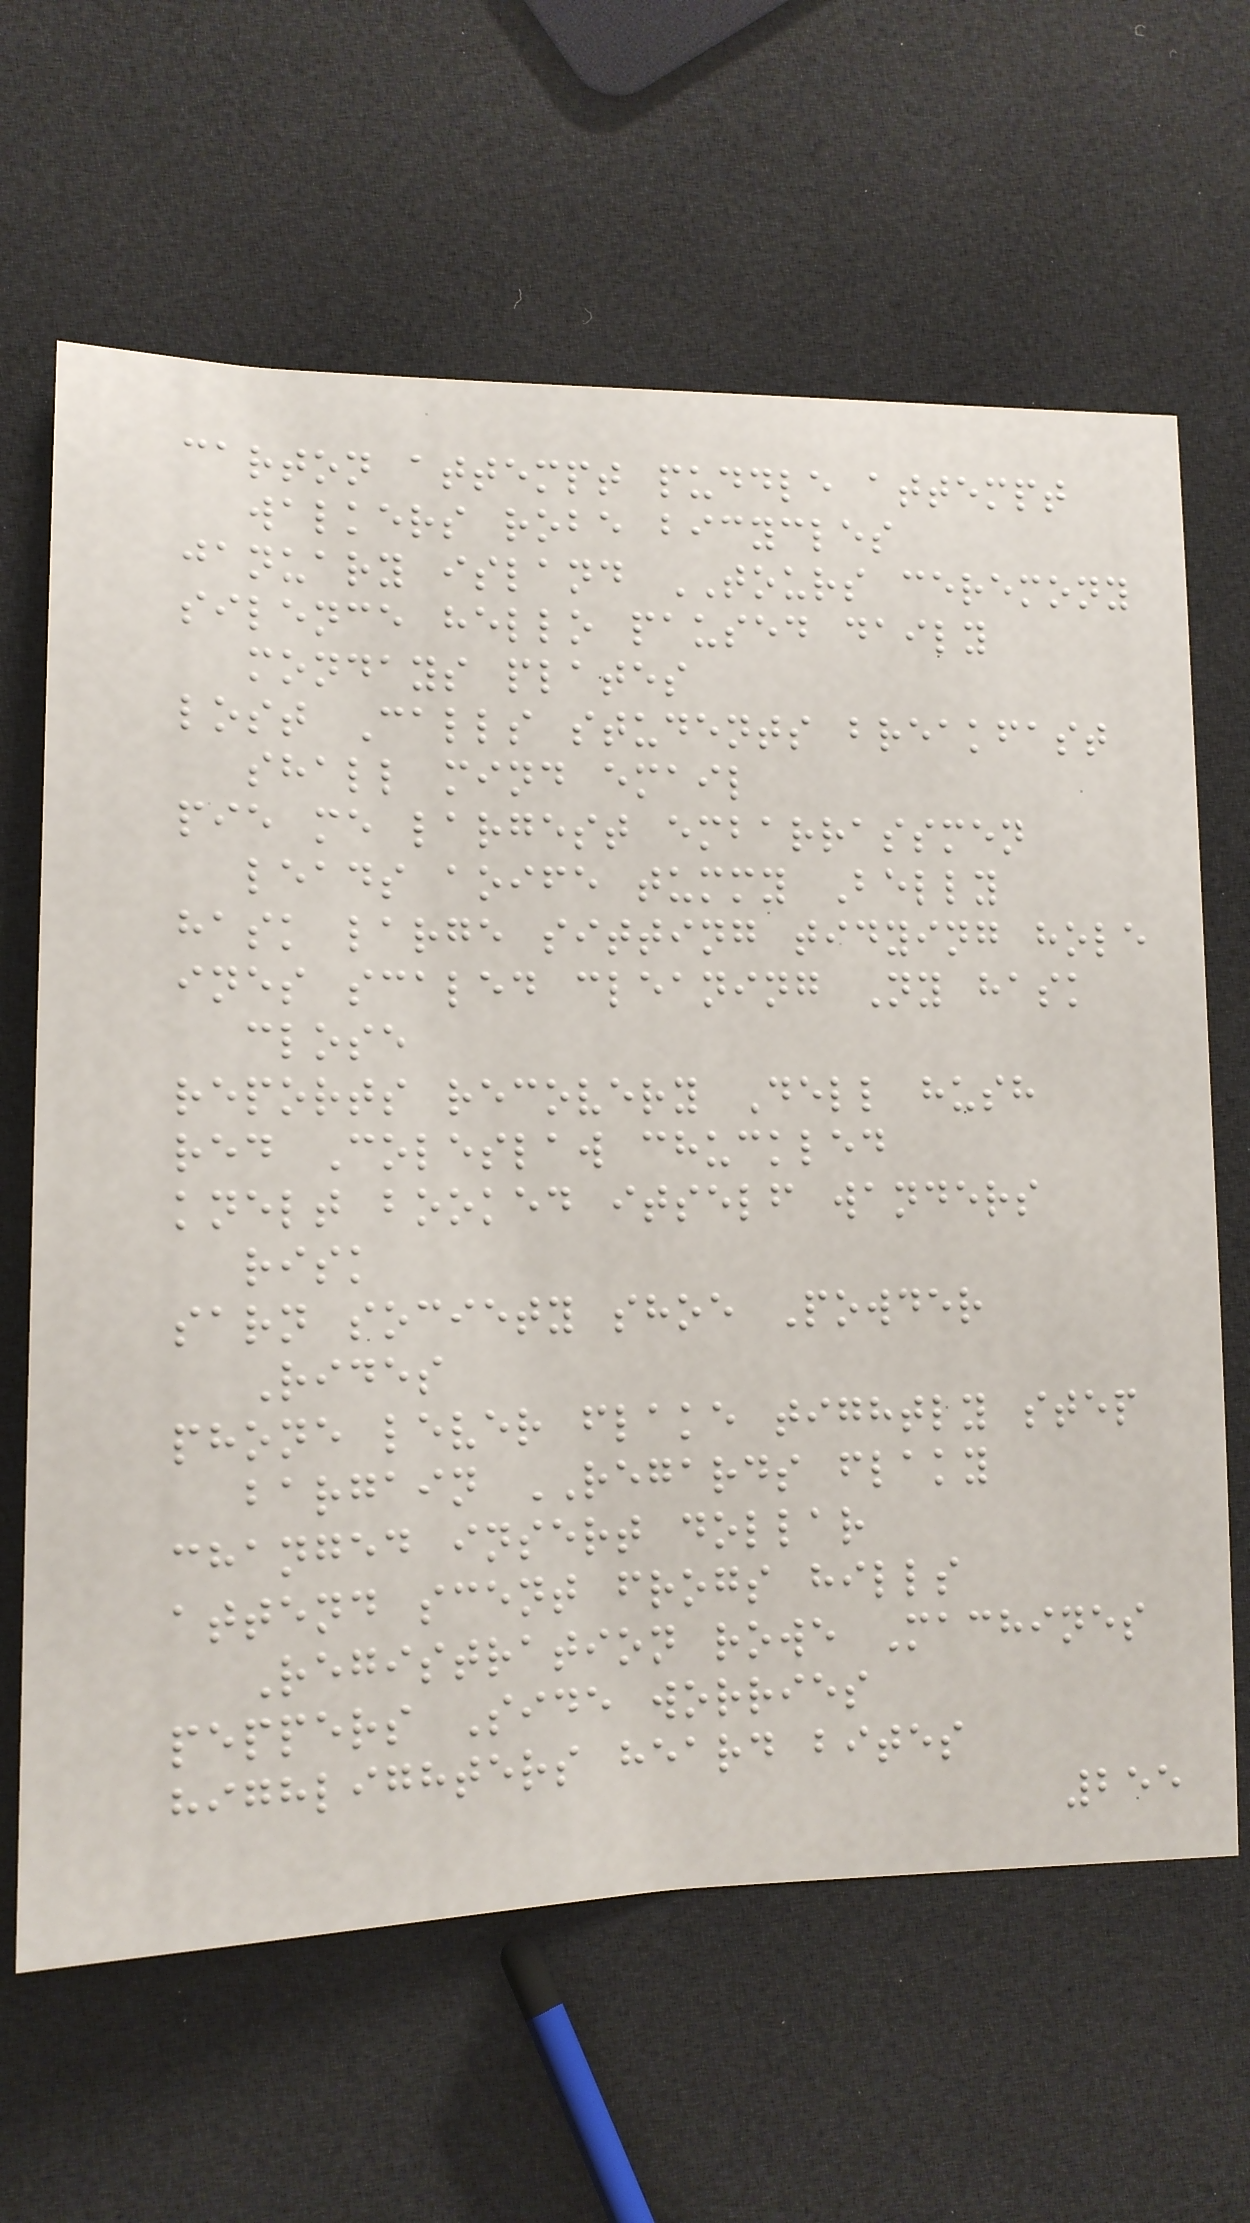carton attempt puddle attempt
walkers robe bicycles
january island TOURS ceremony
silence hello paused daily
mondays plates
lost Calls students breakfast
shall mind email
pie me largest embarrassmen
leads aoife tummy Belly
hask large sitting tidying hole
ines scaled cleaning Ny hask
close
reports recovery Dell hush
red Coleslaw chuckled
knelt booked itself wanders
risk
sarn society shoe Powder
Rides
phone lever flake tightly step
bargain REGARDS flaky
changed insert dollar
attend scent frogs hills
Registration rowe Machines
peppers Side worries
highlighters heard bites
255
